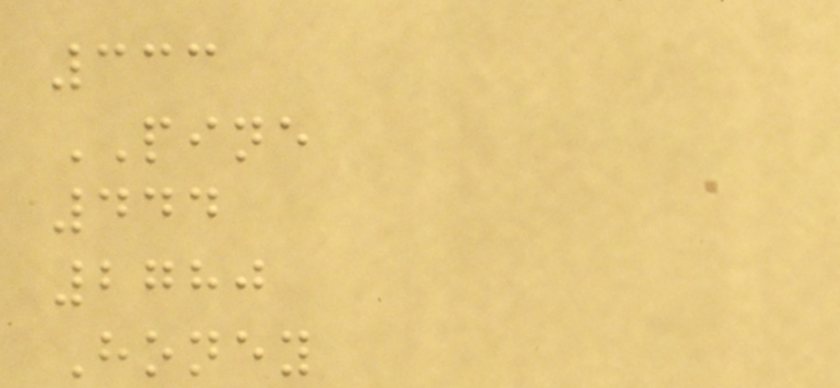333
PINE
444
2780
Honey
